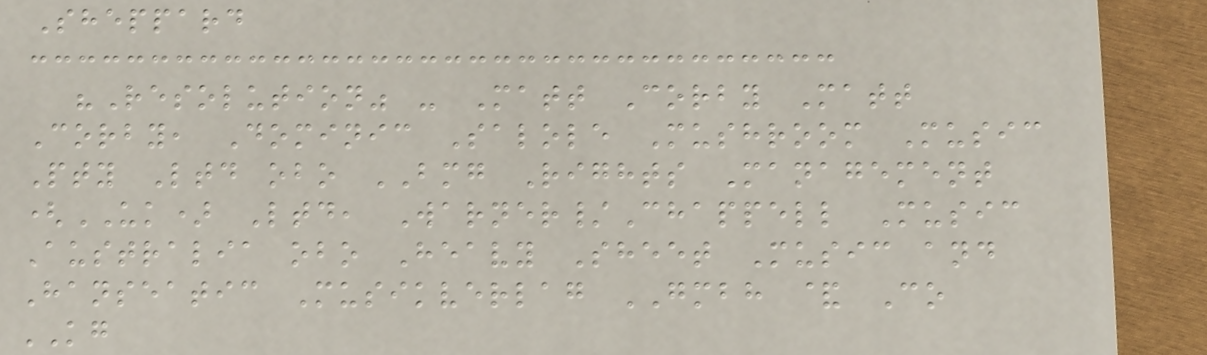Sheppard
"Resolution" - Matt Corby Matt
Corby, Dominic Salole Mushroom Music
Pty Ltd obo BMG Rights Management
(UK) Ltd, Warner/Chappell Music
Australia obo Heavy Sheet Music and
Hanseatic Musikverlag GMBH & Co
KG
